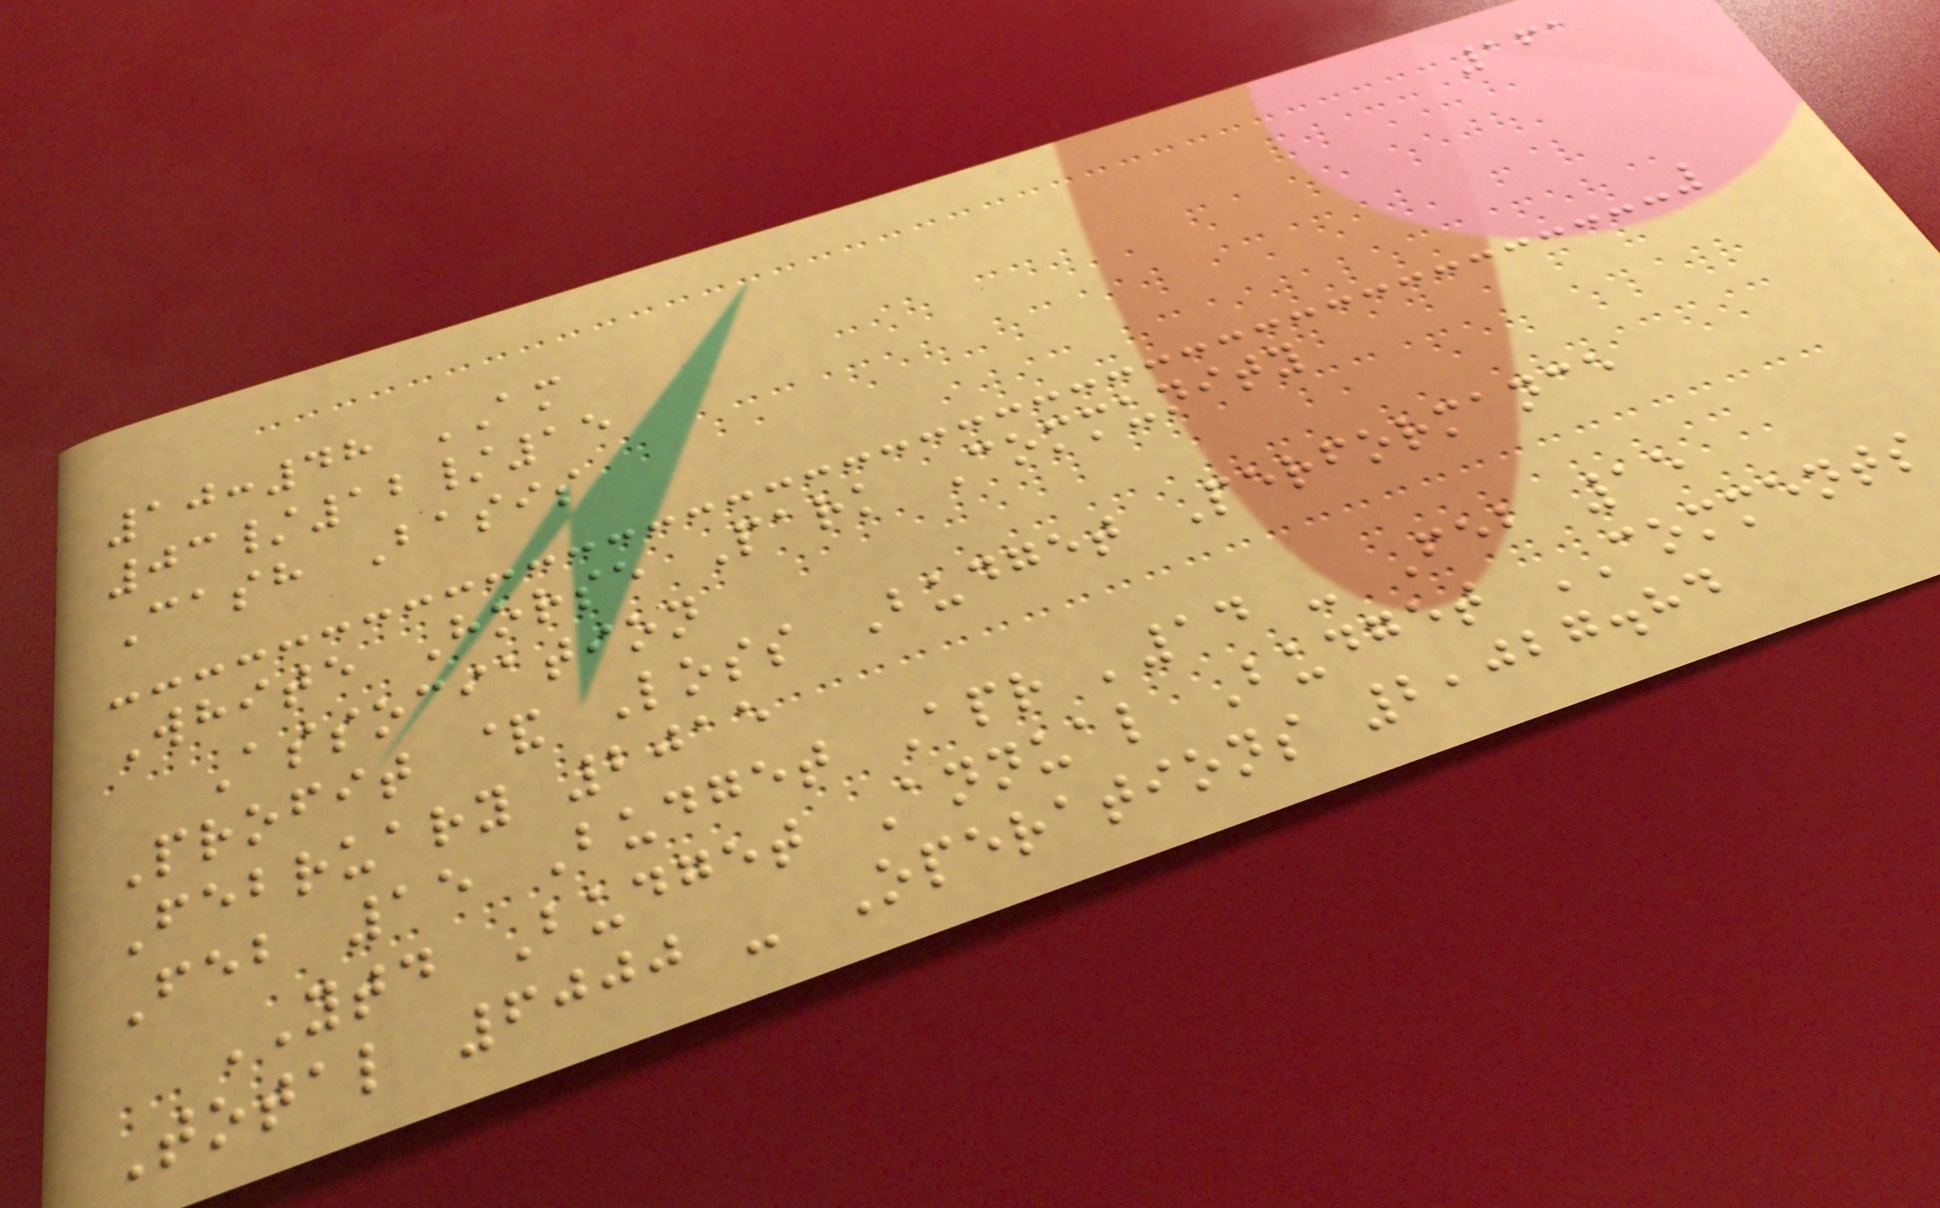161
10:48 AM
03/12/15
Cash Basis
White Horse Park Community
Association
Profit & Loss Budget Performance
February 2015
Feb 15 Budget Apr '14 - Feb 15
YTD Budget Annual Budget COMMENTS
Total 6000 - Operations 2,027.84
